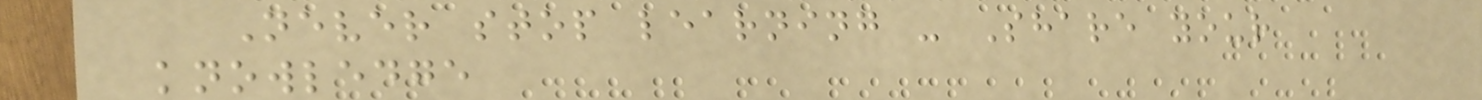Never stop learning - Share your
knowledge
